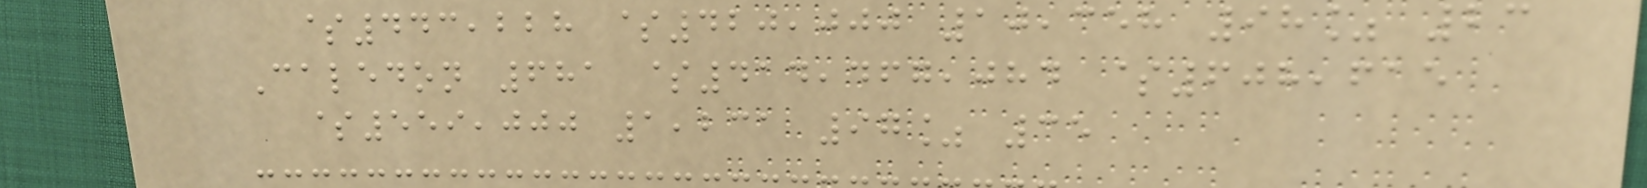$443,228 $420,000 10,358 98% 23
Caledon 681 $414,467,084 $608,615
$559,000 1,231 97% 35
